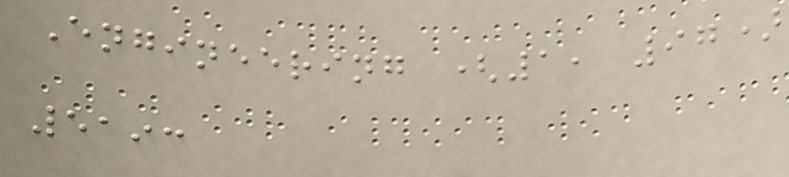Engineering (1, 97)
5193
